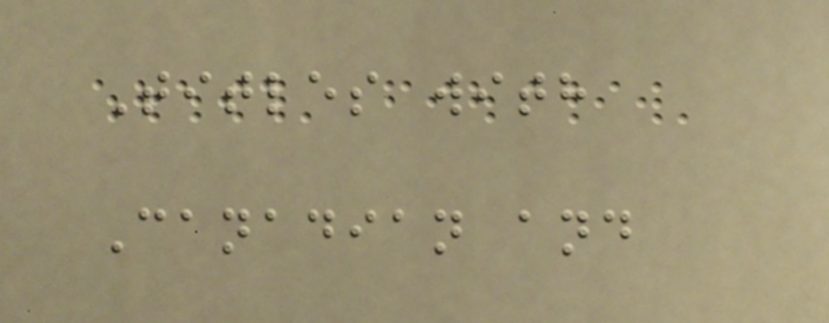Titles with
Canadian and
